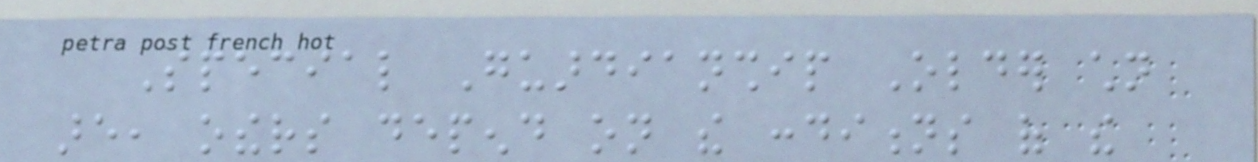Special Guardianship Older children
are, others depend on the conditions of the
